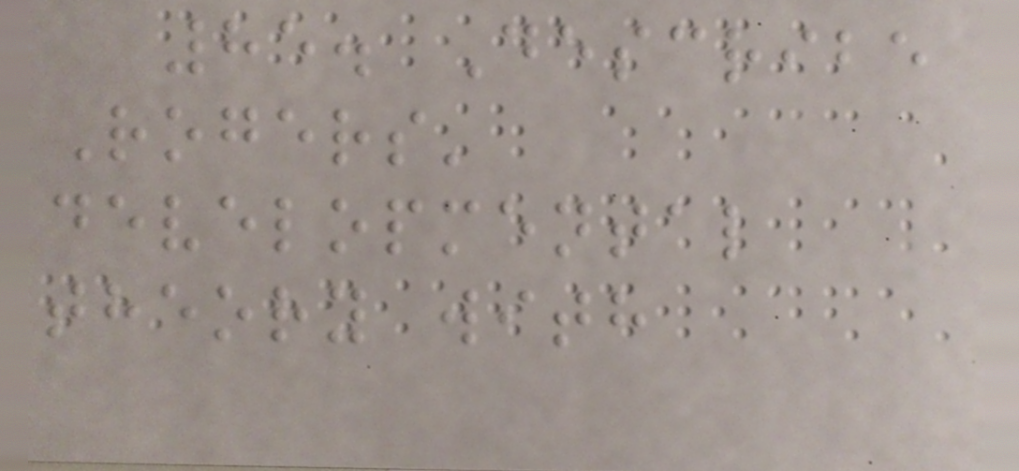85. Describe
Rogers'
developmental
theory with
